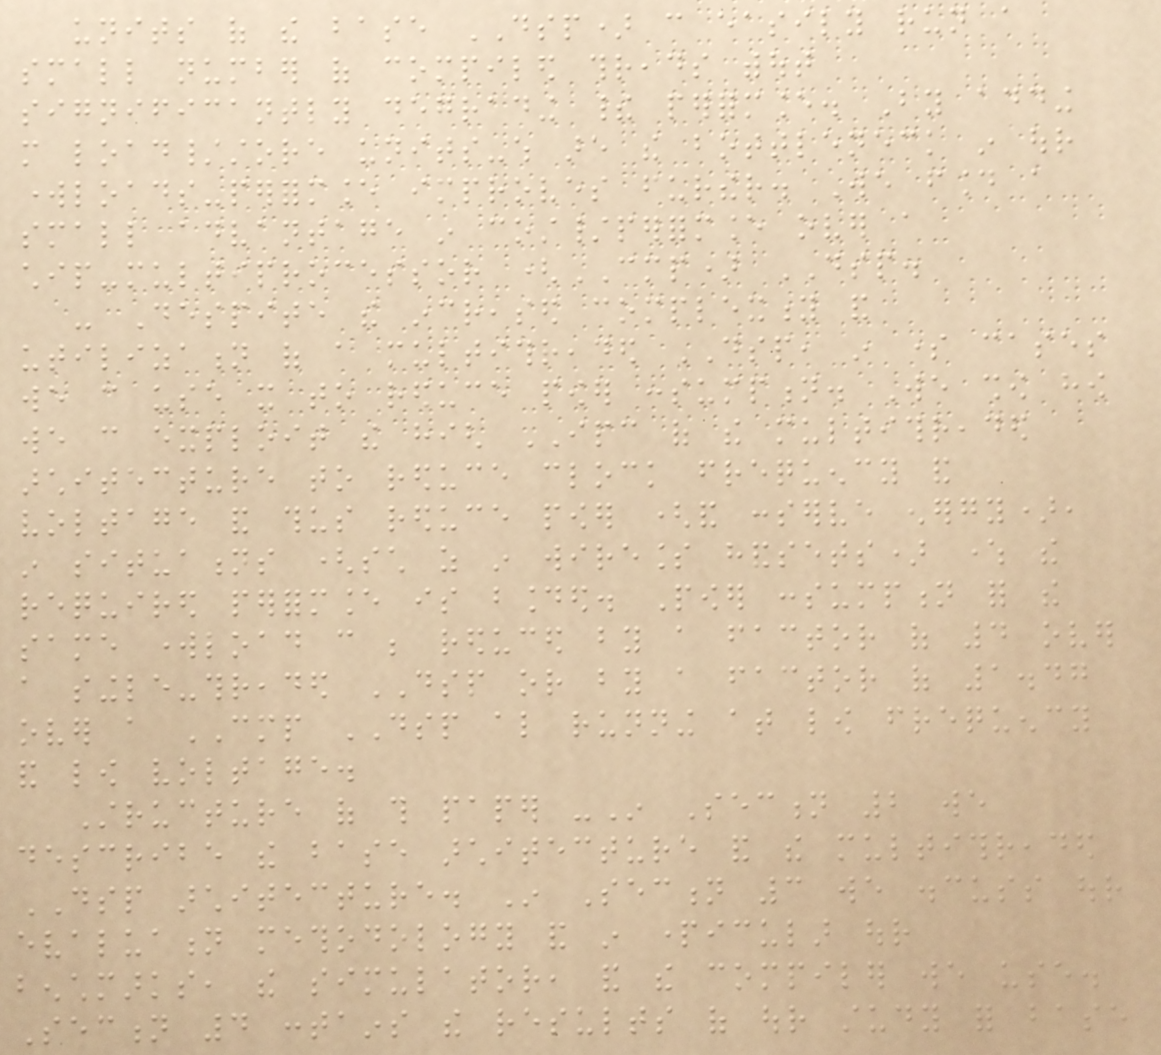units of the base DSP) can easily run a
small number of compiled threads without
significantly degrading their performance. By adding
more load/store units-which are the bottleneck in our
workloads-performance improves further. We found a
small advantage in cost/performance over a
chip-multiprocessor (CMP) DSP.
- Despite the increased complexity and
utilization of a multithreaded DSP, in some cases
we can use it to reduce power consumption. We show how
we can exploit the high IPC of the multithreaded
architecture to reduce clock frequency and
voltage and thus reduce power (and conserve energy),
in situations (such as in wireless handsets) where the
required performance is bounded. Power consumption for the
same workload can be reduced by a factor of 4 over
a single-threaded DSP or by a factor of 1.47
over a CMP DSP also running at low frequency
and low voltage.
Structure of this paper -In Section 2 we
describe the base architecture and the multithreaded
DSP architecture. In Section 3 we discuss our
evaluation methodology and in particular our
benchmarks, the simulator, and the compiler we use.
Section 4 contains the results of our study for base
